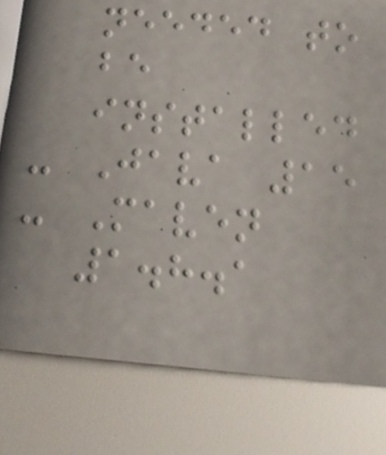needed to
be
installed
- Java 15
- Maven
1.8.1
